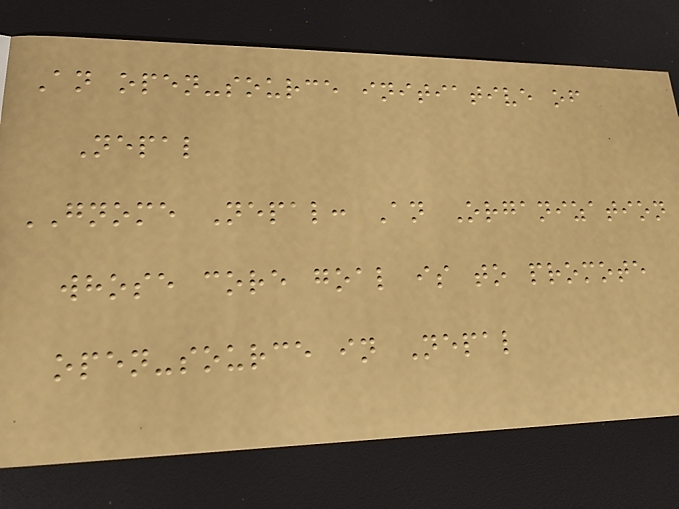An open-source initiative of
Nepal
GNOME Nepal: An Organization
whose core goal is to promote
open-source in Nepal
